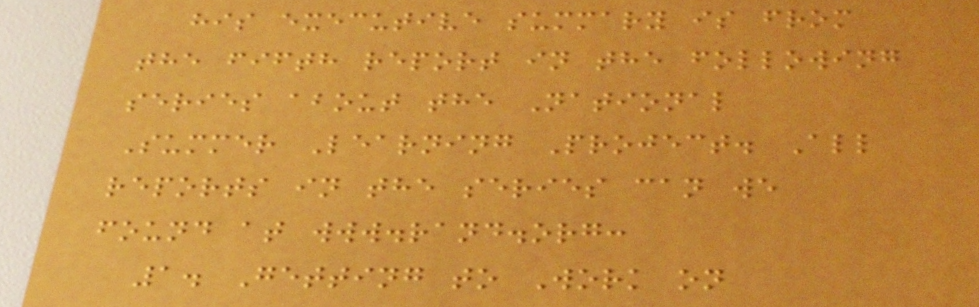his executive summary is from
the fifth report in the following
series about the National
Summer Learning Project. All
reports in the series can we
found at www.rand.org:
1. Getting to Work on
